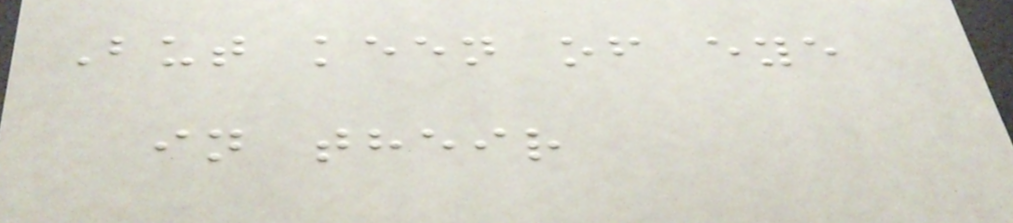But keen of eye
in their
